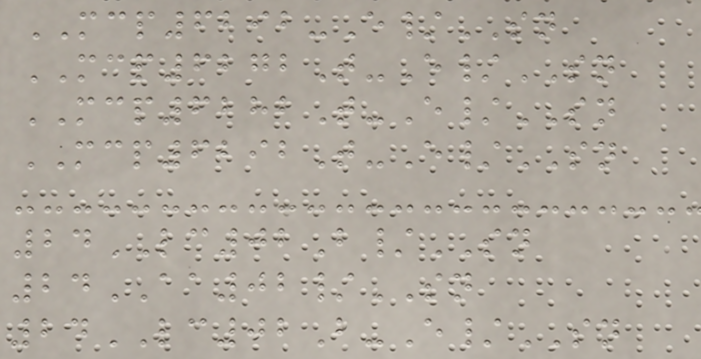MCP6292-E/SN
MCP6272T-E/SN
MCP6282T-E/SN
MCP6292T-E/SN
24LC02B/SN
24AA02/SN
24LC02B-E/SN
